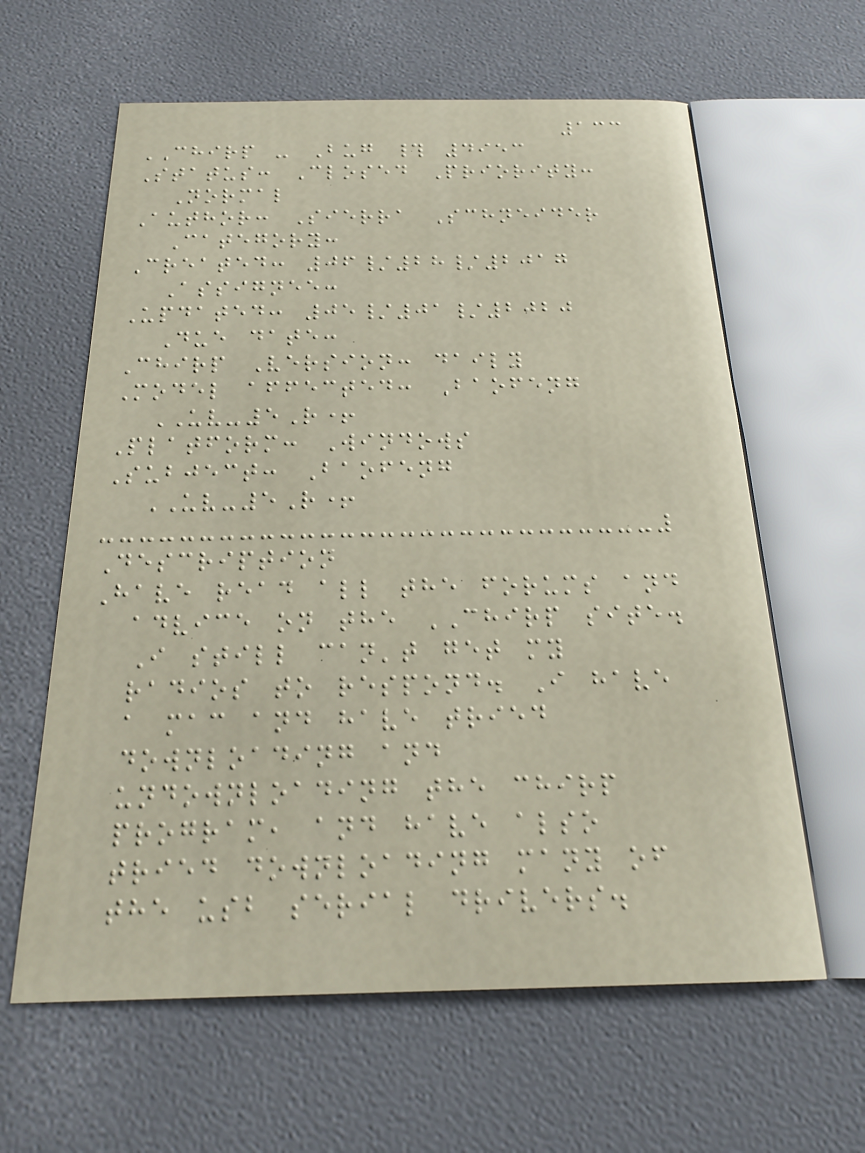133
CHIRP - Bug # 4953
Status: Closed Priority:
Normal
Author: Sierra Schneider
Category:
Created: 06/28/2017
Assignee:
Updated: 05/01/2020
Due date:
Chirp Version: daily
Model affected: Baofeng
UV-5R+
Platform: Windows
Subject: Baofeng
UV-5R+
Description
Have read all the forums and
advice on the CHIRP site.
I still can't get my
radios to respond. I have
a mac and have tried
downloading and
undownloading the chirp
program, and have also
tried downloading many of
the usb serial drivers.
